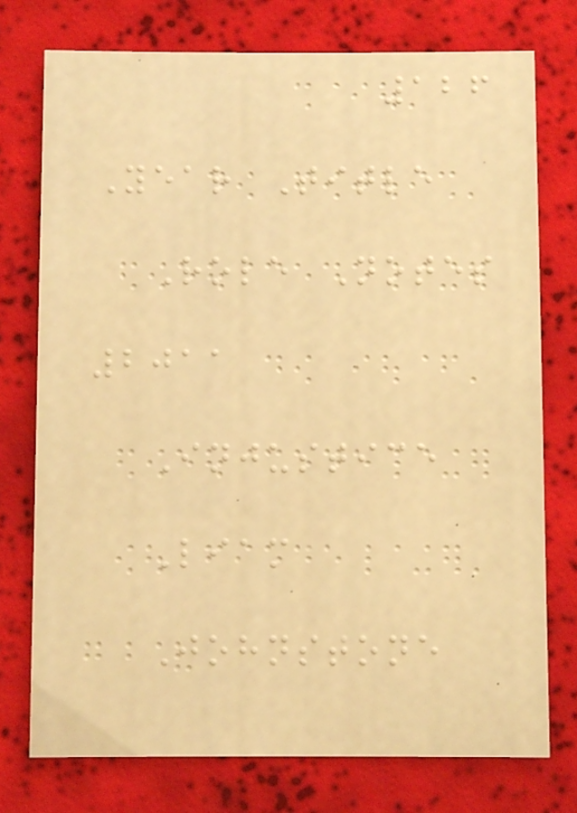126
Year Title
Role Notes
2011
Injustice
Liam
Johnstone
